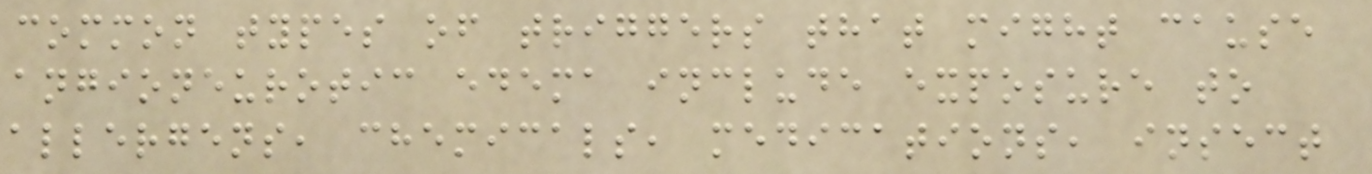common types of triggers that might cause
angioneurotic edema include exposure to
allergens, chemicals, medications, insect
